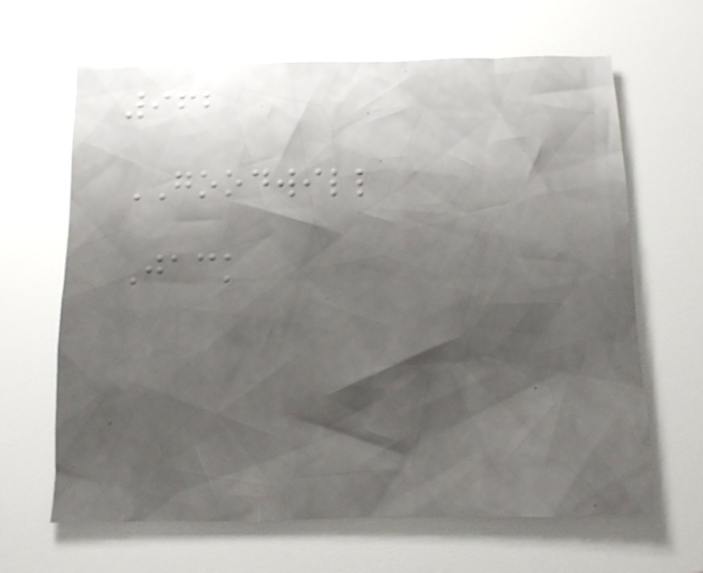962
GOODWILL
Jack
